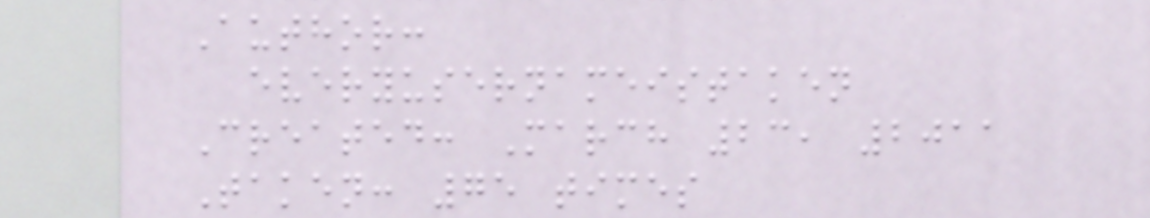Author:
everyusernameistaken
Created: March 23, 2011
Taken: 75 times
